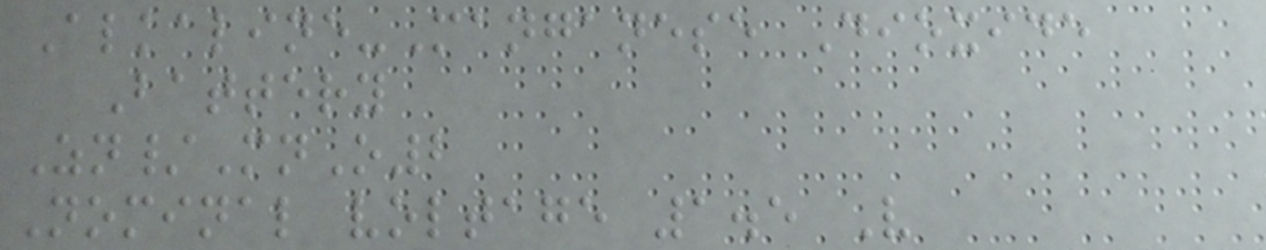Alkaline-Manganese Dioxide
Battery
Zn/MnO2
Nominal voltage 1.5 V
